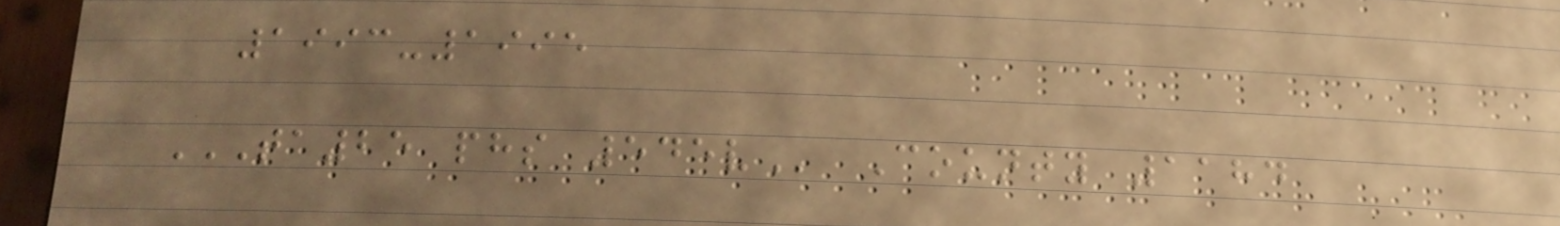1993-1995
TA25 PHS 545V County 1184
